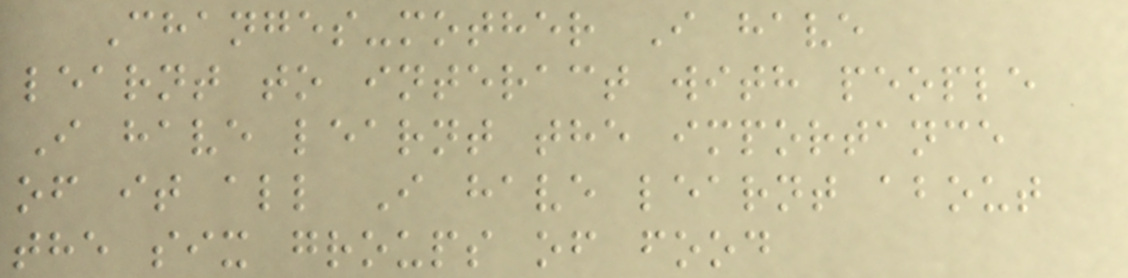Changes-mother I have
learnt to interact with people
I have learnt the importance
of it all I have learnt about
the six groups of food
